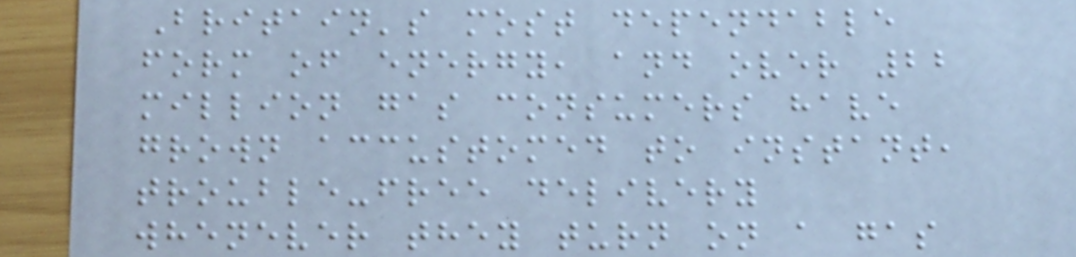Britain's most dependable
form of energy, and over 22
million gas consumers have
grown accustomed to instant,
trouble-free delivery
whenever they turn on a gas
